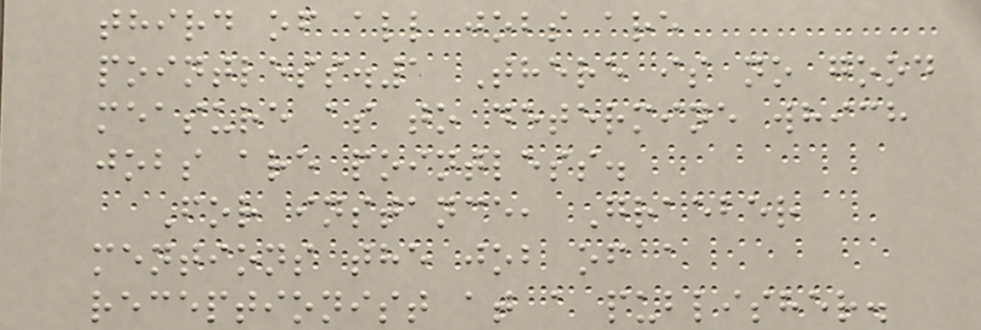third of all jobs are
pointless.1 There is no good
measure as to determine which
jobs are pointless.
For instance, Graeber
mentions the job of a
receptionist at a publisher.
